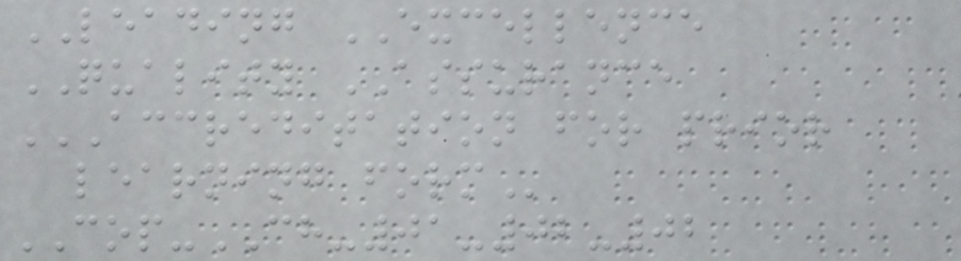LEADING EXCELLENCE
QUALITY ASSURANCE
ACCREDITATION FOR PRIOR
LEARNING FORM
COP-CH-01-02-02
